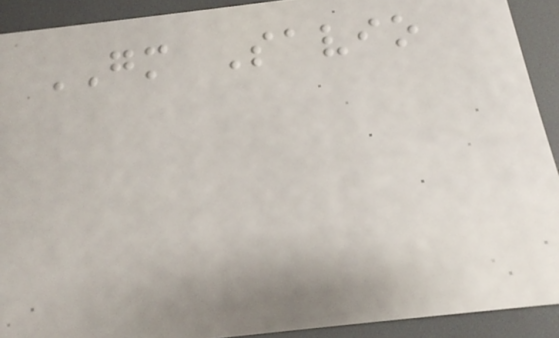GM Savio
